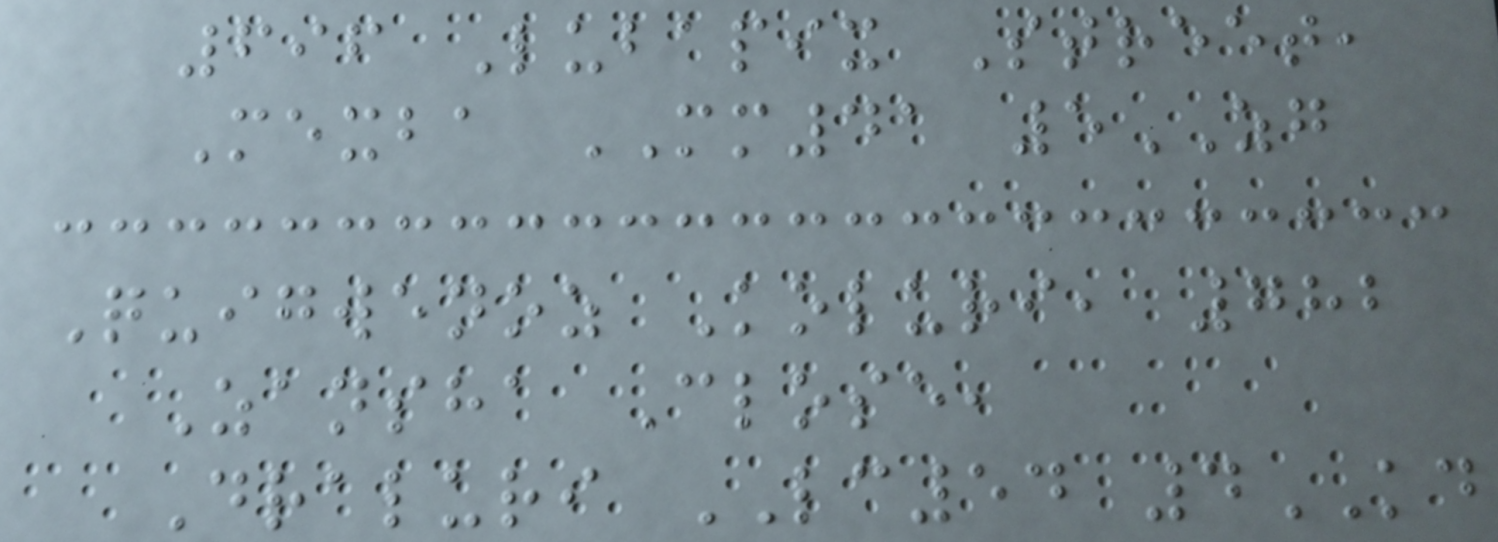696 Lubapix Street,
Mexba MM41 5ZG
Quigwenoz Koluri, 782
Zansha Close,
Draluri LC54 4KD
